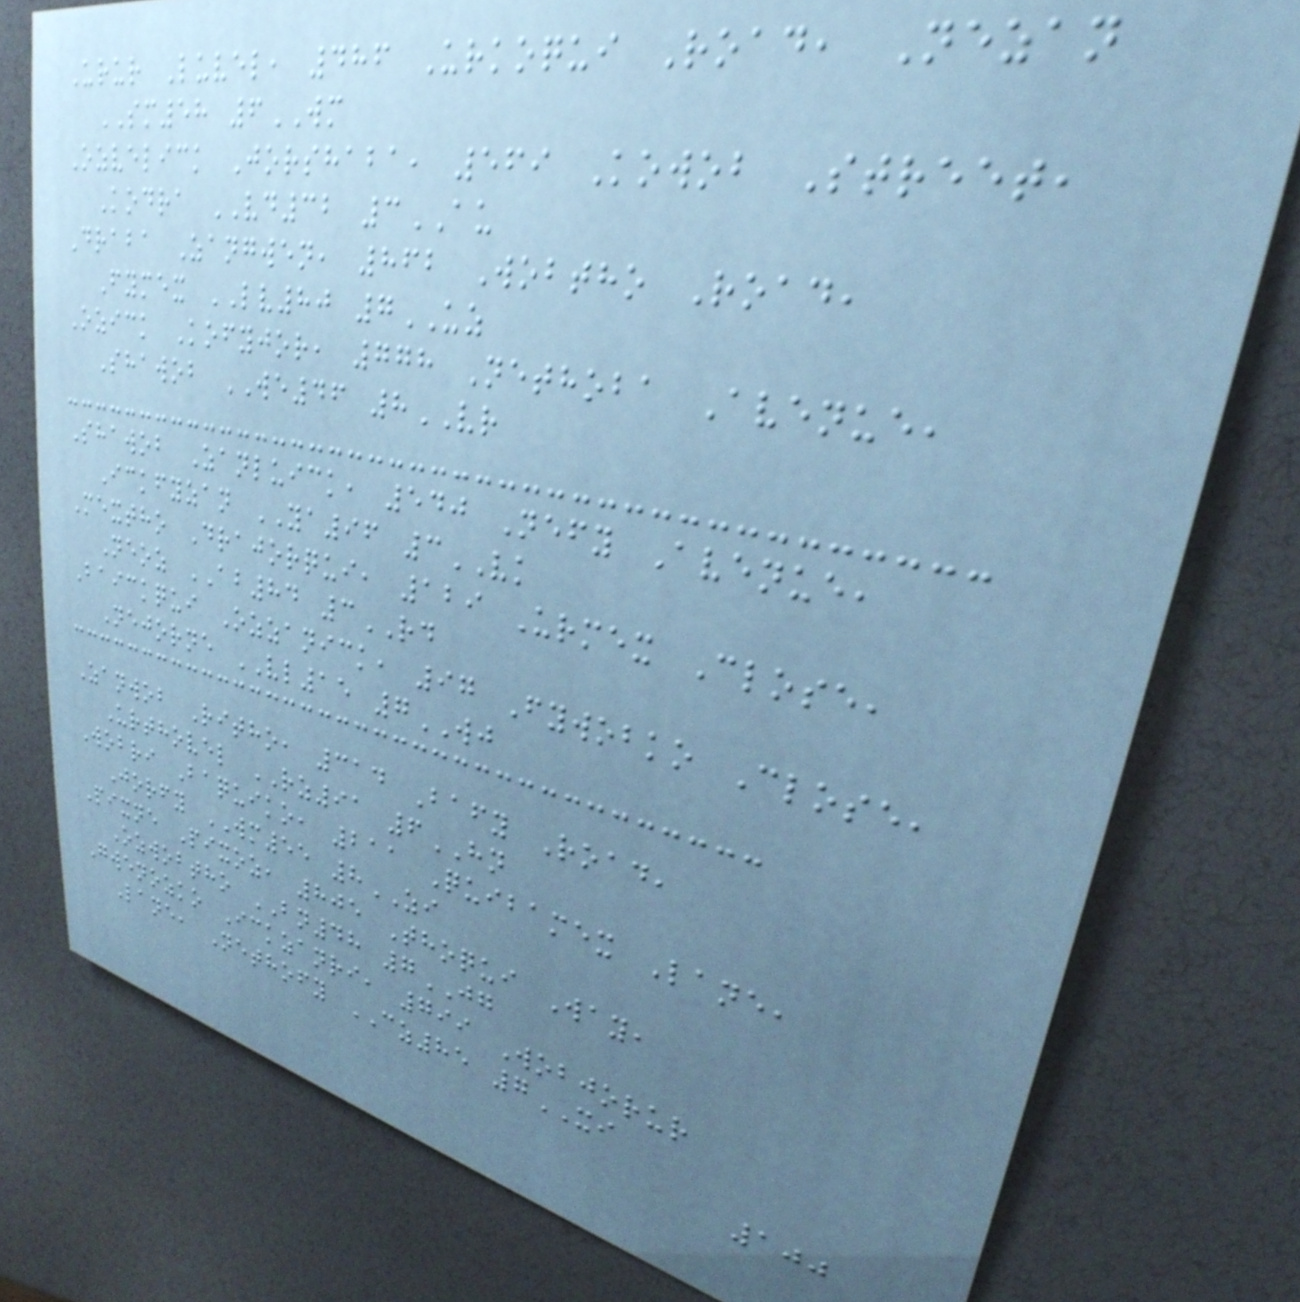Urur Luvel, 486 Urkoqui Road, Nezan
SM58 6WM
Ozvelick Jorshaba, 569 Kowob Street,
Kodra VD32 3AU
Draba Zangwen, 862 Wobtho Road,
Fymex LV80 7UZ
Ozick Kofyjor, 778 Nethoba Avenue,
Shawob WE46 8VR
Shawob Zanluick, 540 Nefy Avenue,
Ickfyzan YA96 3VK
Mextho Drajorqui, 129 Urmex Close,
Neoz AB84 3RD
Baickqui Ozzanick, 97 Fywobko Close,
Nejorne VL15 7WJ
Zanwob Ritho, 314 Bafy Road,
Urthovel RZ91 6HN
Wobri Baquiko, 211 Quibamex Lane,
Jorfy WM55 8ZI
Pixne Pixoz, 805 Thoqui Way,
Ozwobtho BN48 7JG
Gwenozko Ickzanri, 799 Wobjorur
Lane, Nethofy CZ85 7XI
100
